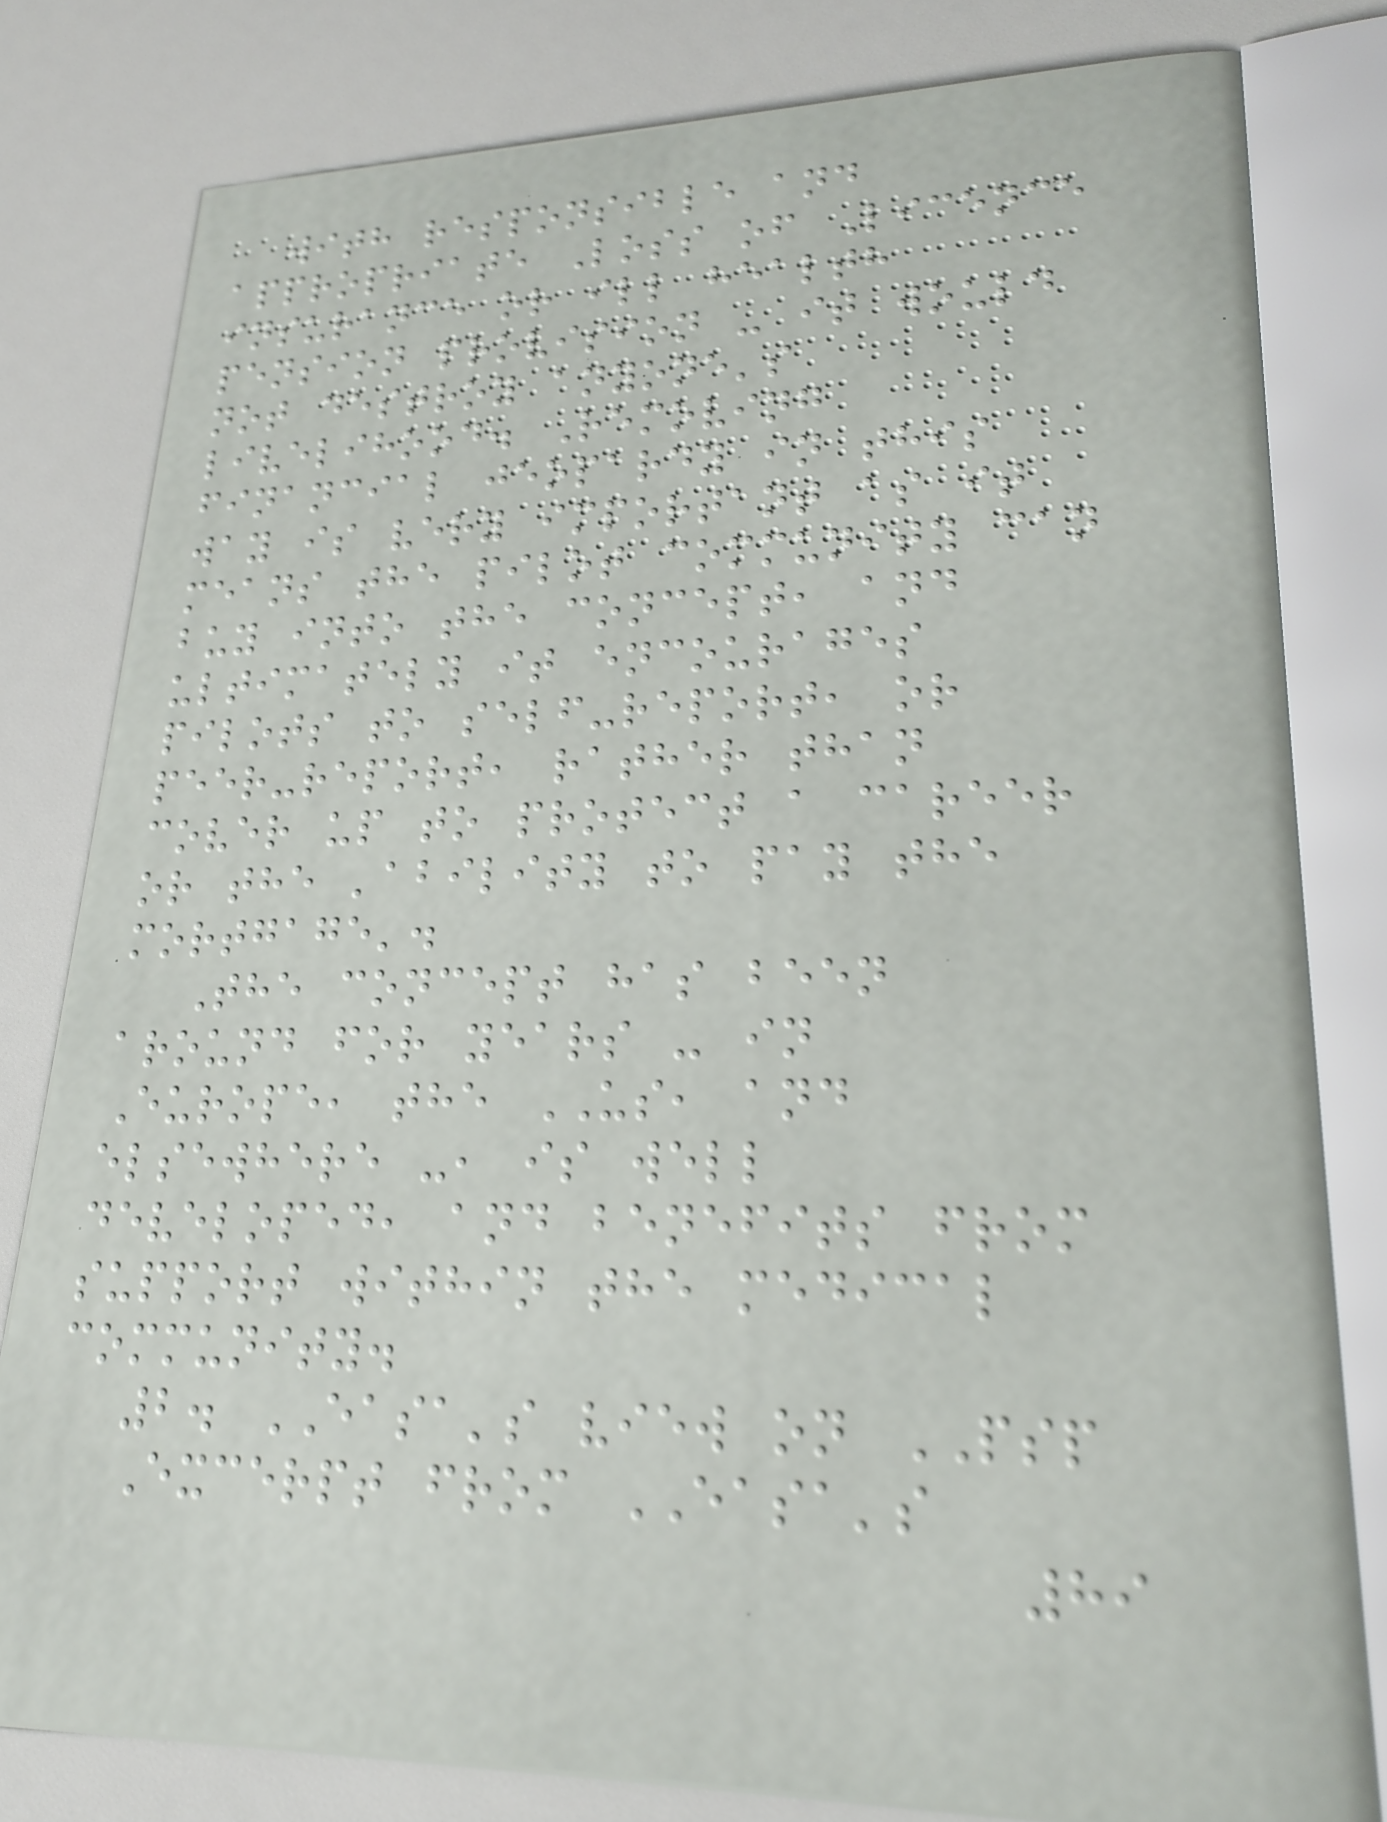with responsible and
appropriate Loss of Licence
insurance or ill health
pension provision - it would
not destroy anyone's
livelihood. Removing
financial jeopardy in this
way is very important as it
means the pilot community can
buy into the concept, and
ultimately it encourages
pilots to self-report, or
peer-report, rather than
cover up to protect a career
or the 'ability to pay the
mortgage'.
The concept has been
around for years - in
Europe, the US, and
elsewhere -, is well
developed, and benefits from
support within the medical
community.
2. EASA's view on PSP
Excerpt from EASA's
89
